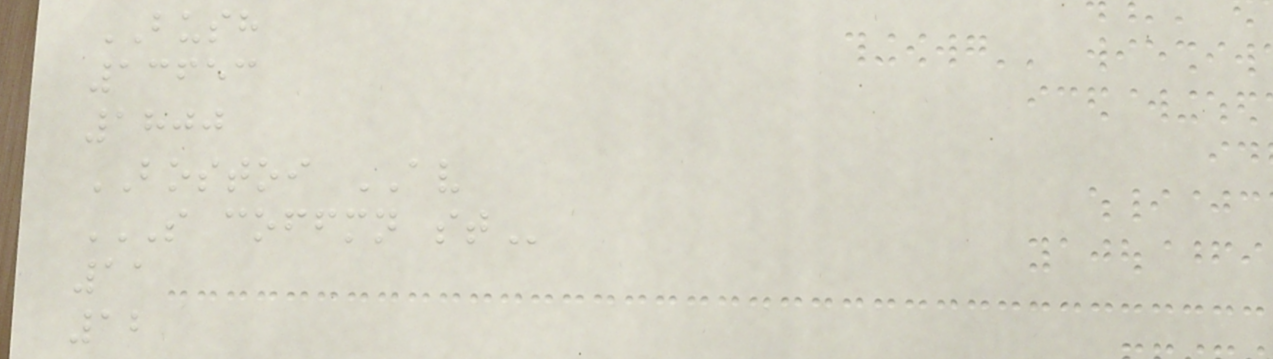BUSH
13653
1800
BOSTOI AV
S COFFMN ST
11
12
